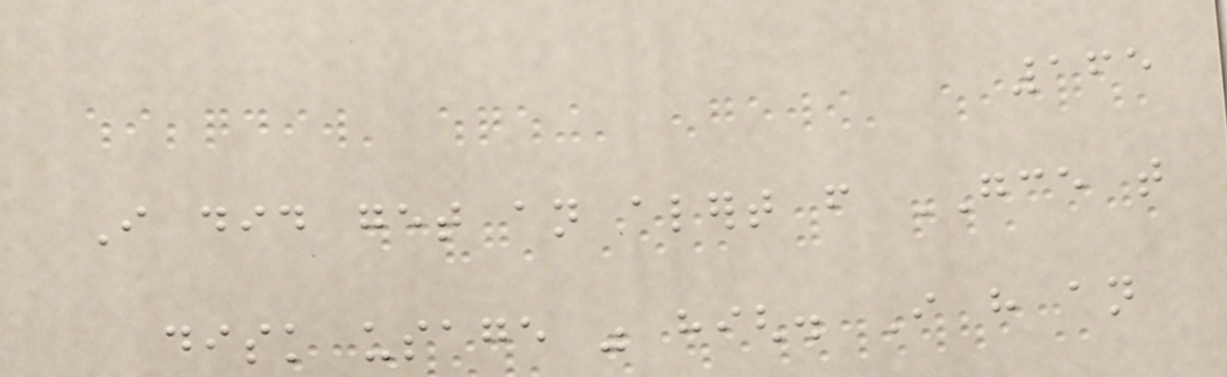165
I did get an alert from GCE that
disk usage was high. I have an
